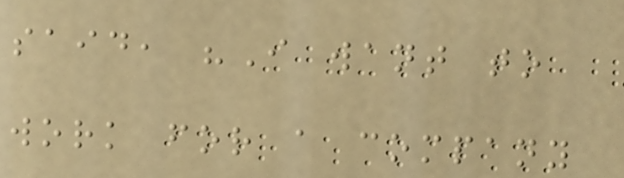said, "I want to
work for a company
